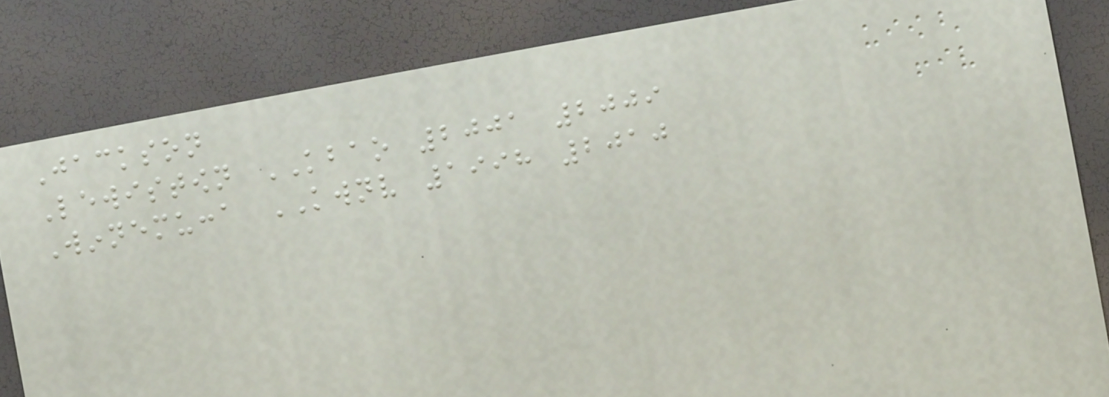Jackson
Lewistown KBAO 2001 2009
Winnemucca KWNV 1998 2010
